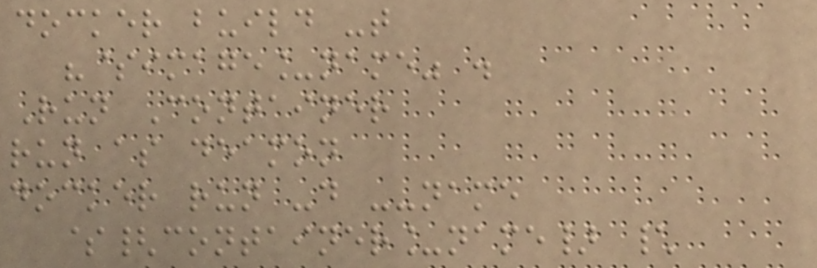docker build -t
"$image_name" .
Run Container
run as deamon
docker run -d --name
${container_name} \
